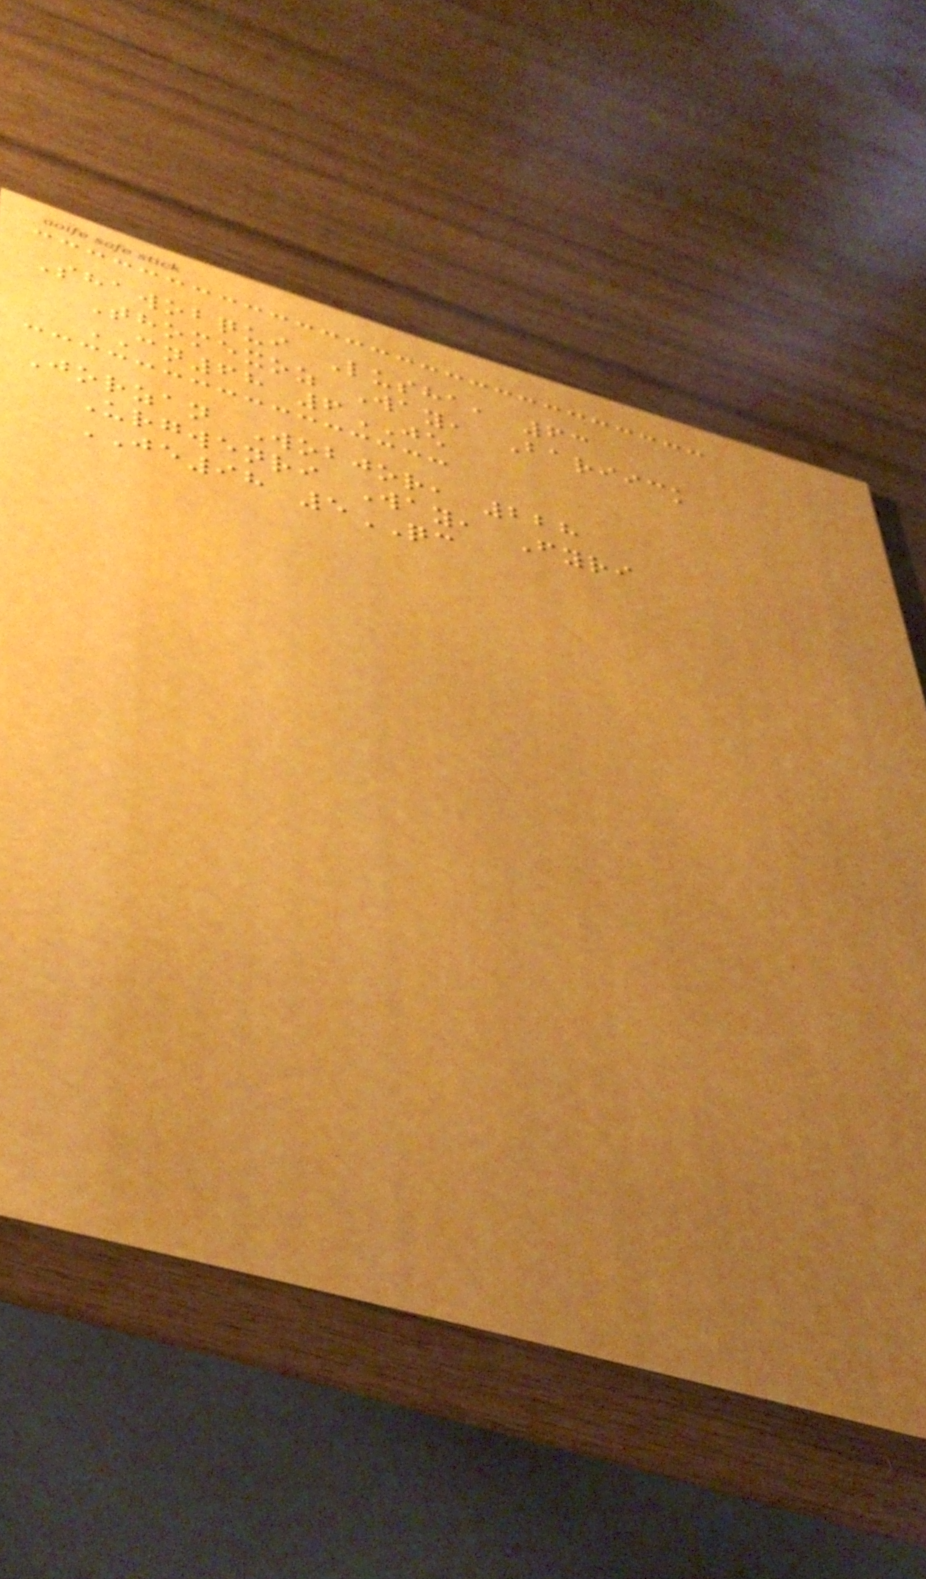Shawobqui Lusha, 63
Thomexoz Way, Bariick
CN68 6JE
Jorzan Wobjor, 228
Urgwenri Way, Fyri
JE98 5QC
